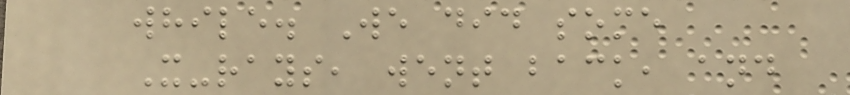while. We did some
X-rays, went back, and
